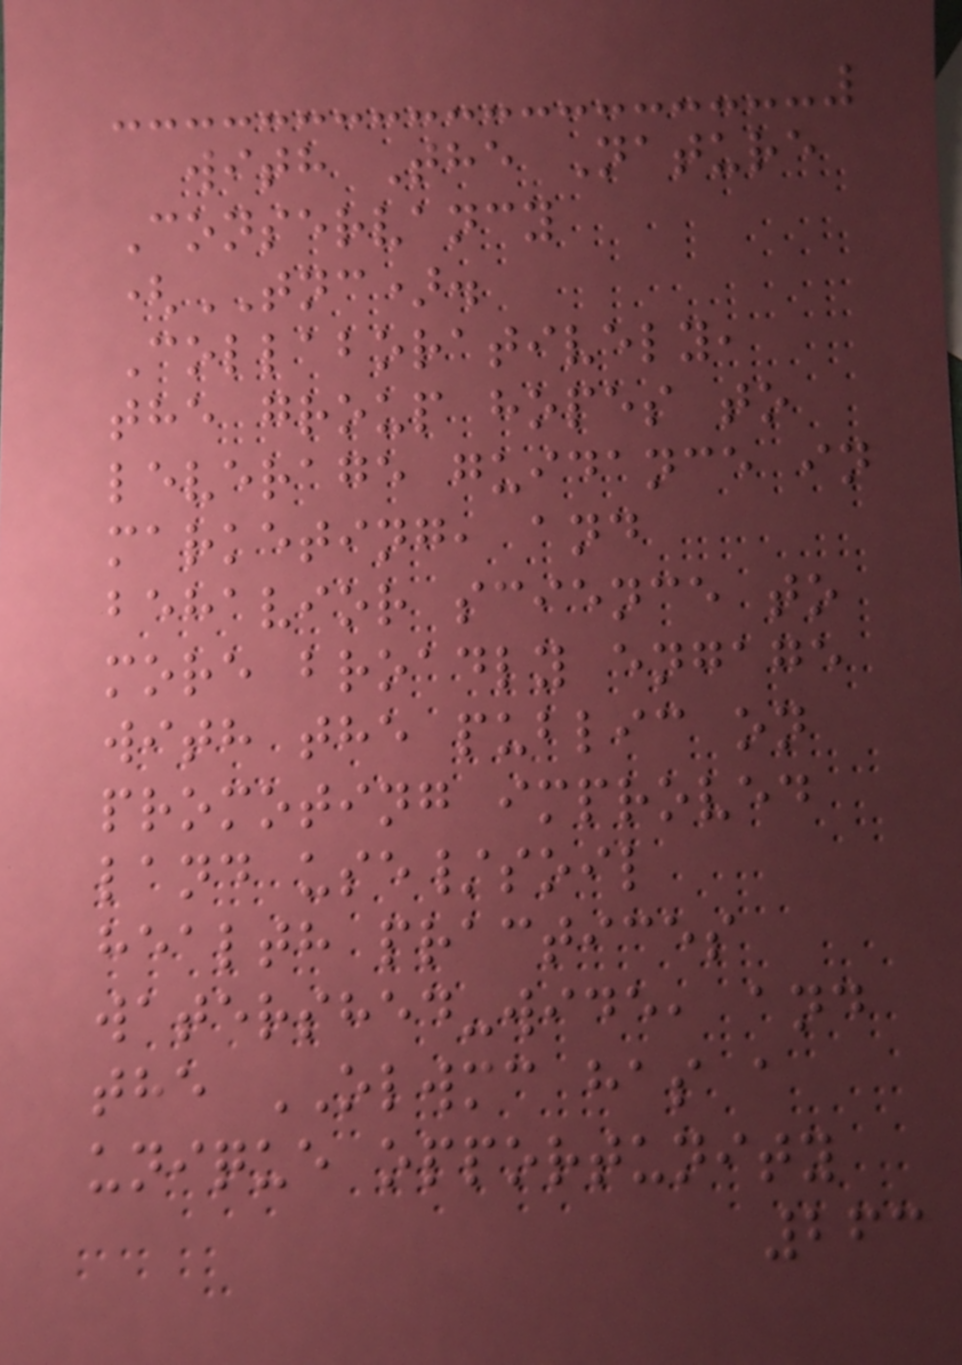with The Nature
Conservancy
(TNC).
Collaboratively,
the group hopes to
leverage guidance in
marketing, and
behavior science to
more broadly engage
with the public on
promoting improved
land use/soil
health practices
watershed-wide, and
the OLWMC has a
unique opportunity
263
